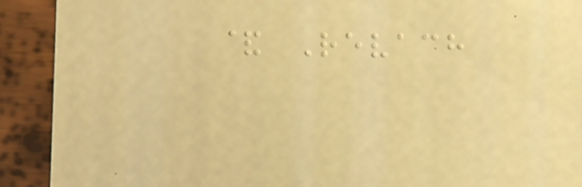& Revach
